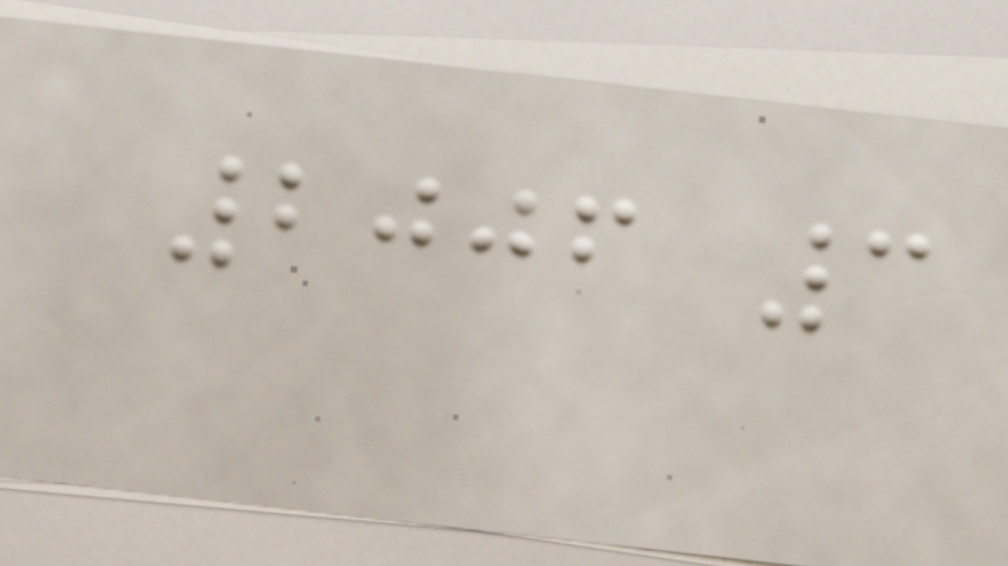2006 3
